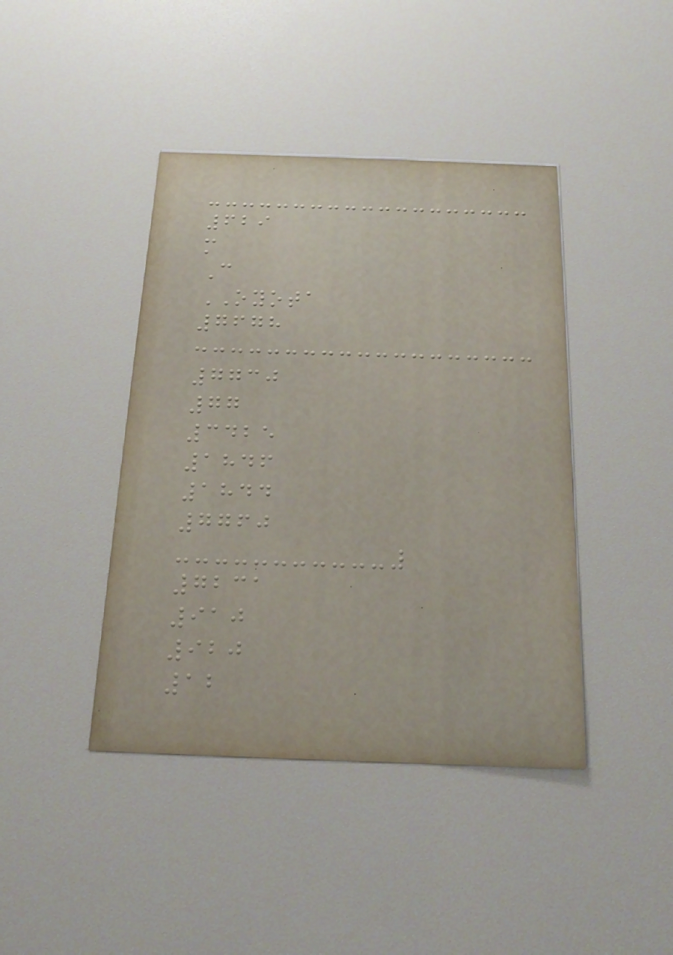629
m
C
OYOTA
7678
7730
77
3425
1846
1844
7760
7231
910
920
12
